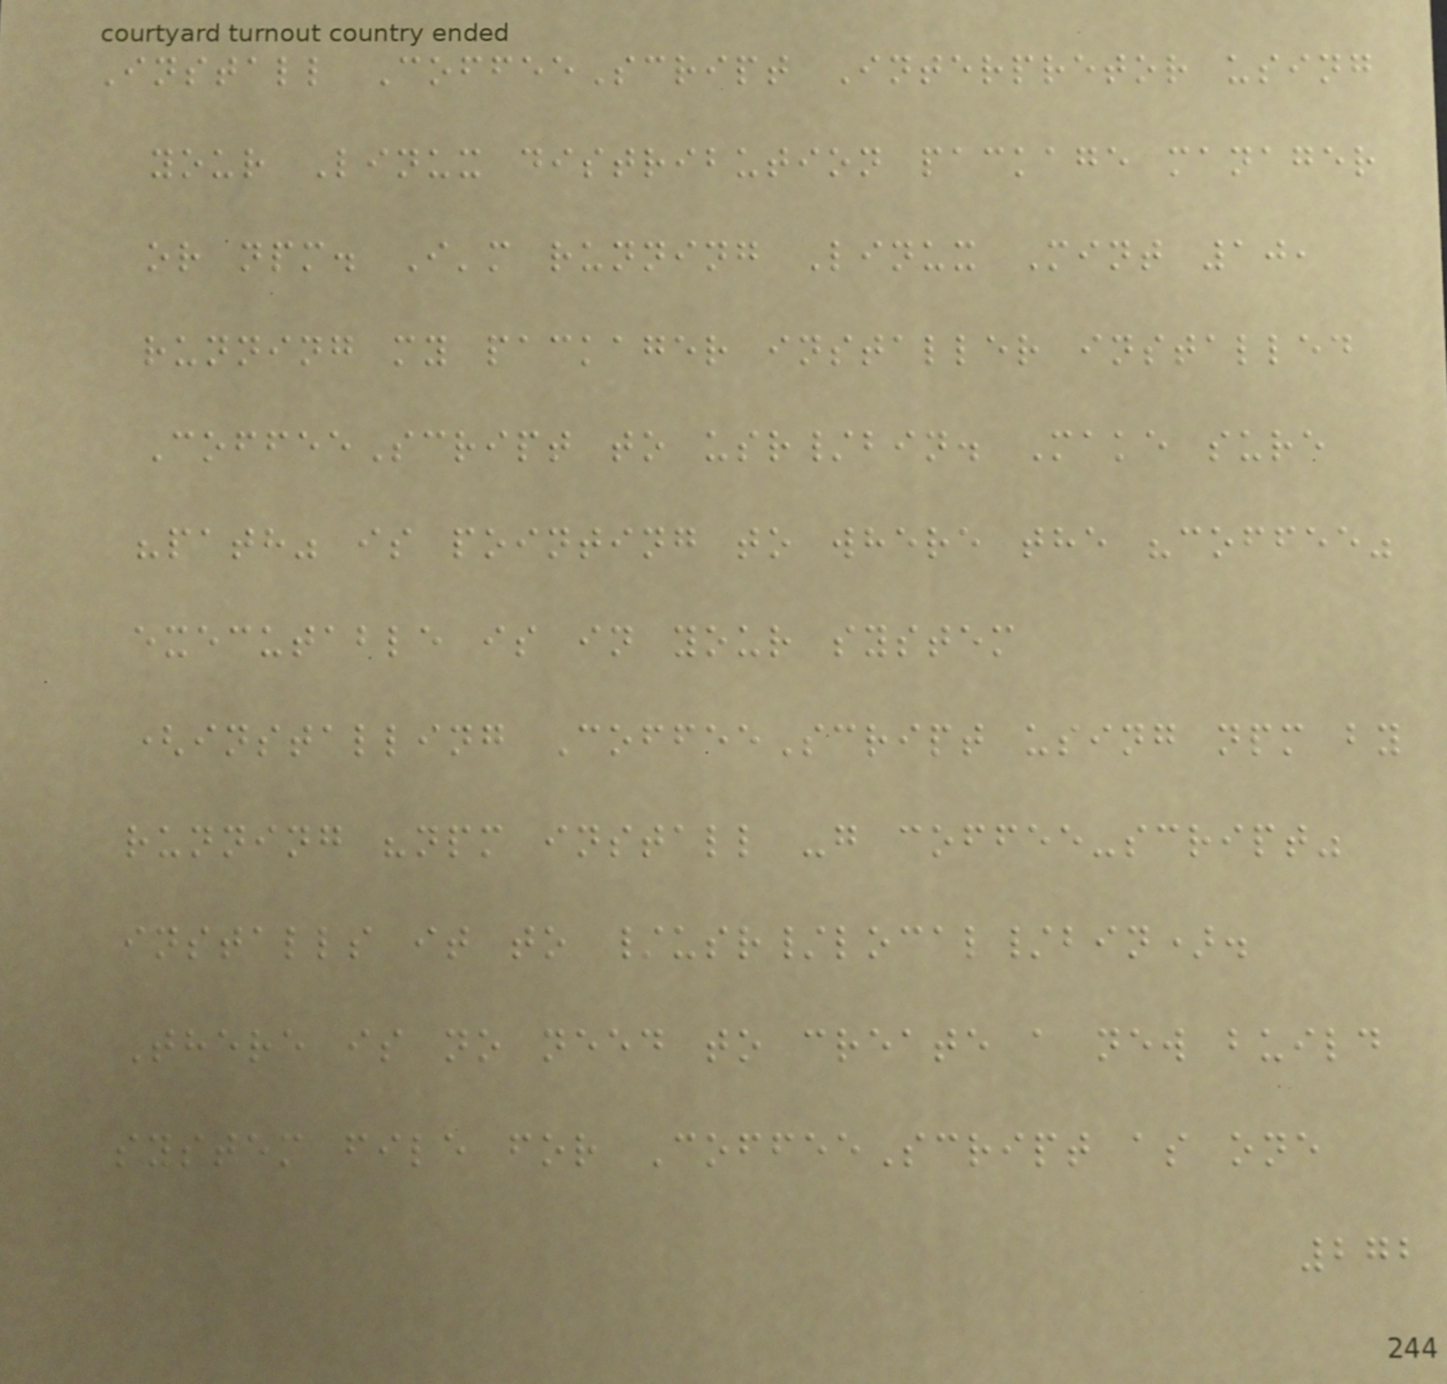Install CoffeeScript Interpretor using
your Linux distribution package manager
or npm. I'm running Linux Mint 10,
running my packager installer installed
CoffeeScript to usr/bin. Make sure
"path" is pointing to where the "coffee"
executable is in your system
(installing CoffeeScript using npm by
running "npm install -g coffee-script"
installs it to /usr/local/bin).
There is no need to create a new build
system file for CoffeeScript as one
272
